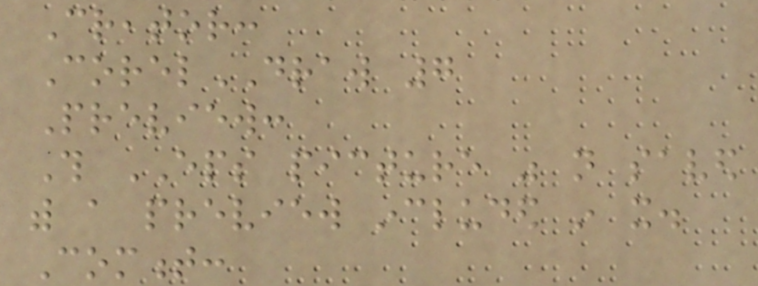Creator:
CorelDRAW 7
Preview:
This EPS picture was not saved
with a preview included in it.
Comment:
